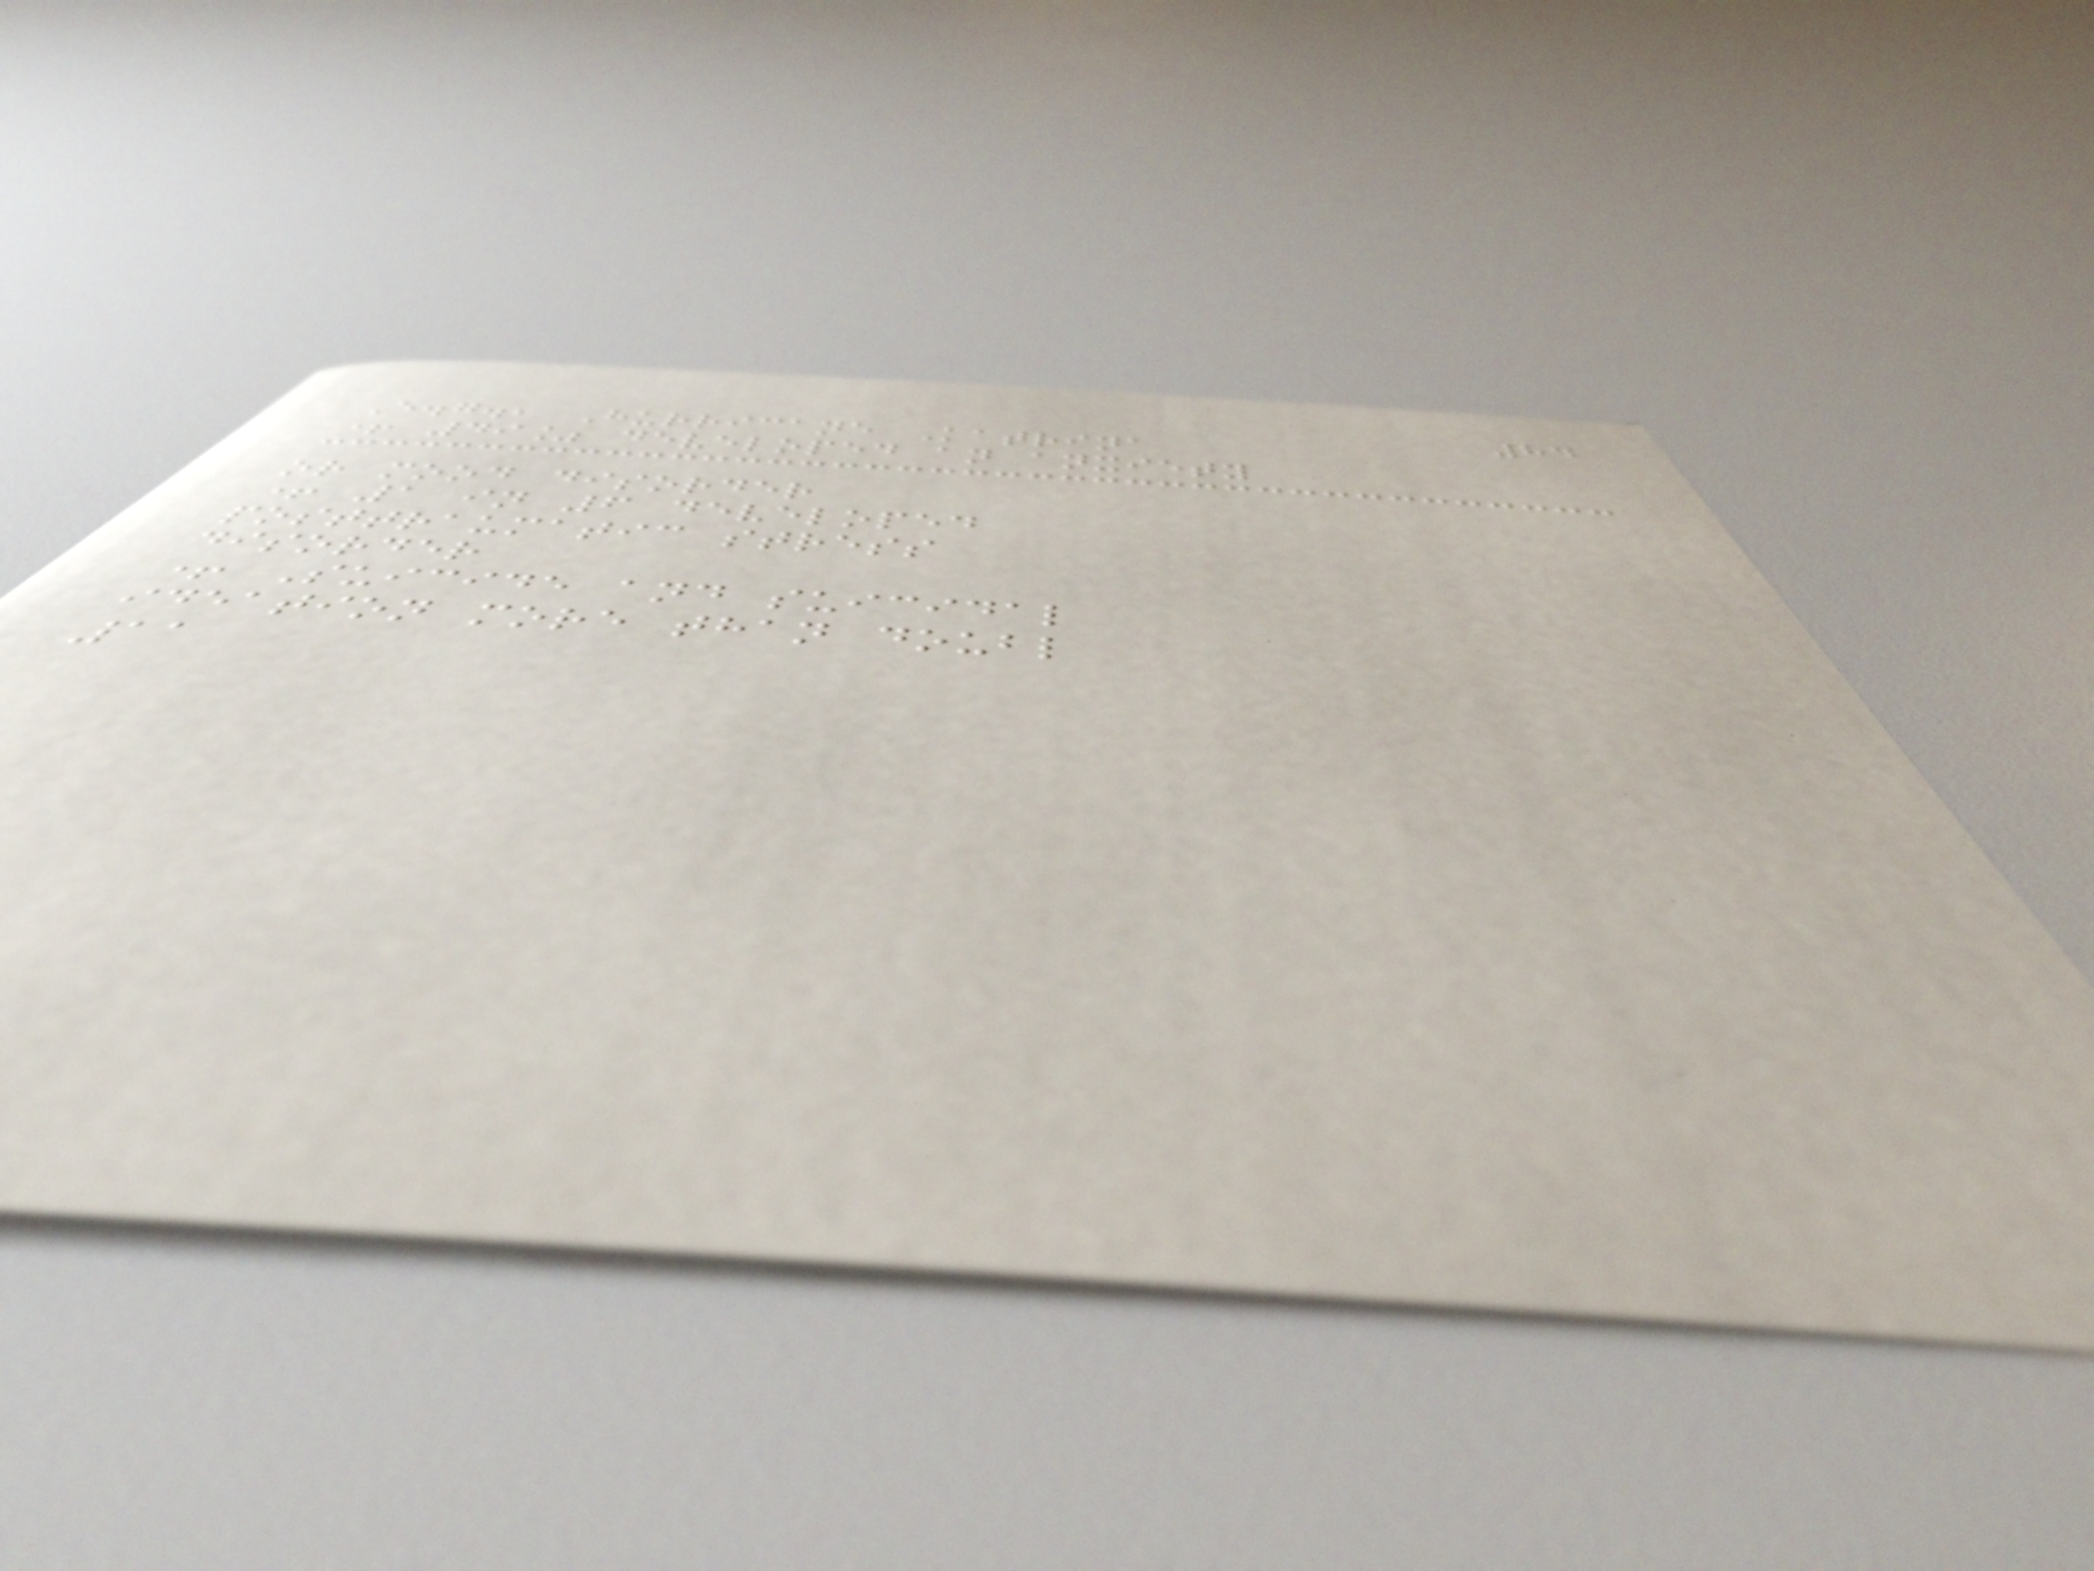84
E.g., Hurricane Katrina
+ 49% developed an anxiety
or mood disorder
+ 1 in 6 developed
posttraumatic stress
disorder
+ Suicide and suicidal
ideation more than doubl
11
